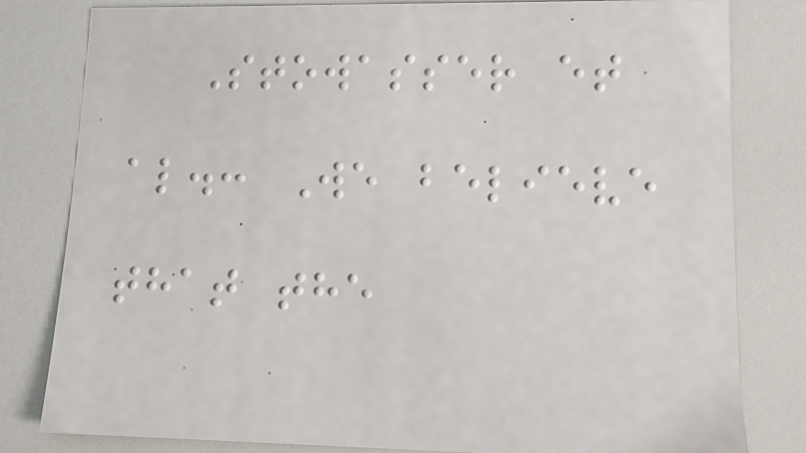Stowasser et
al.: We believe
that the
